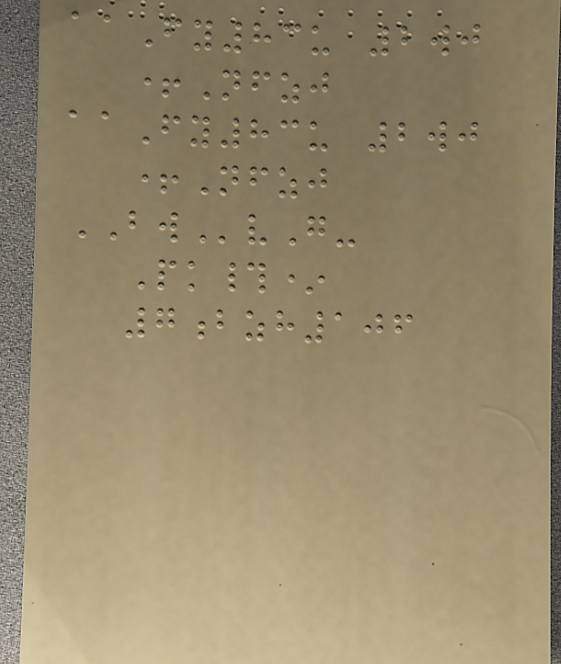aaFy83u 2wj
+Nfzj
aaFy83u 2wj
+Nfzj
BWvG-
Pk#*
7bzh106
